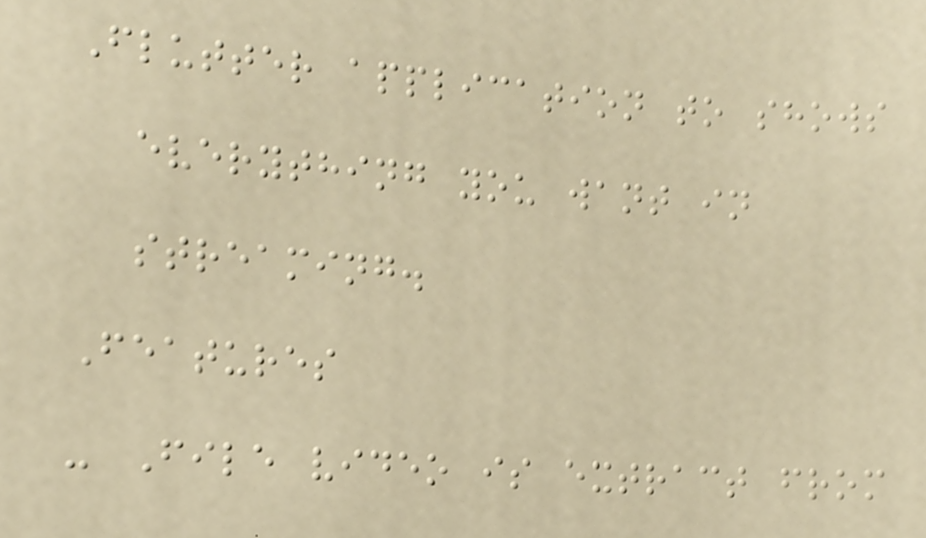Flutter application to shows
everything you want in
streaming.
Features
- File video is extract from
